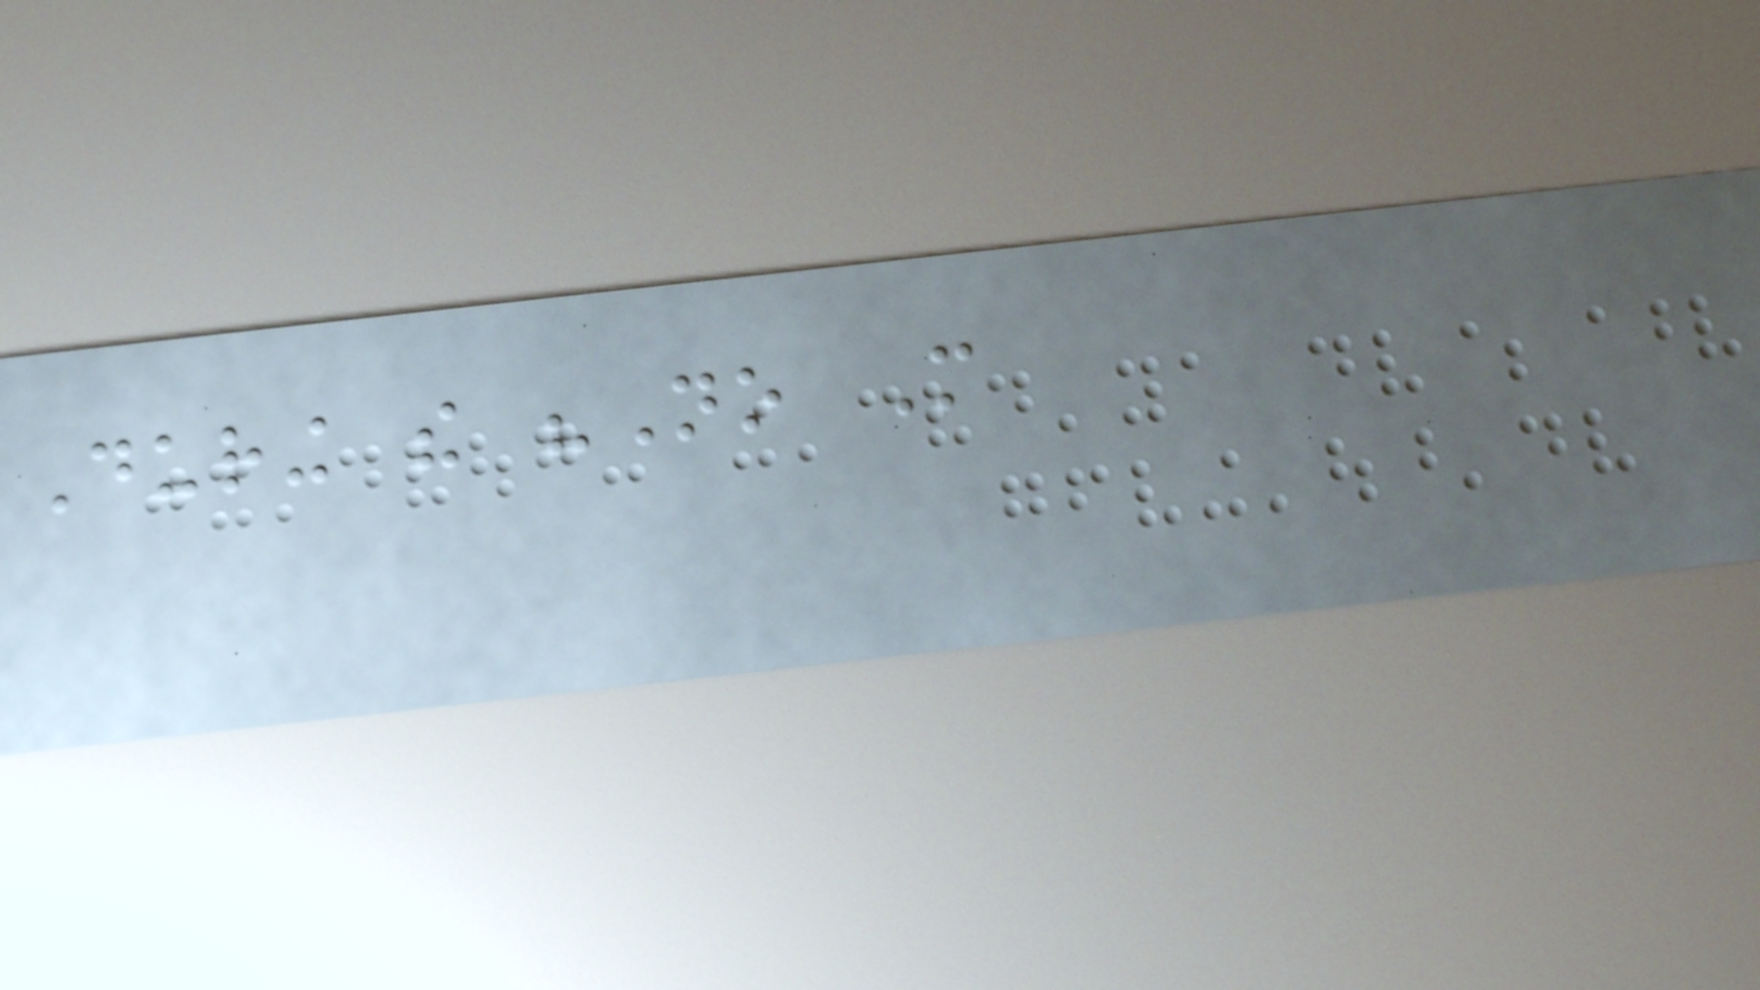During the "No More
